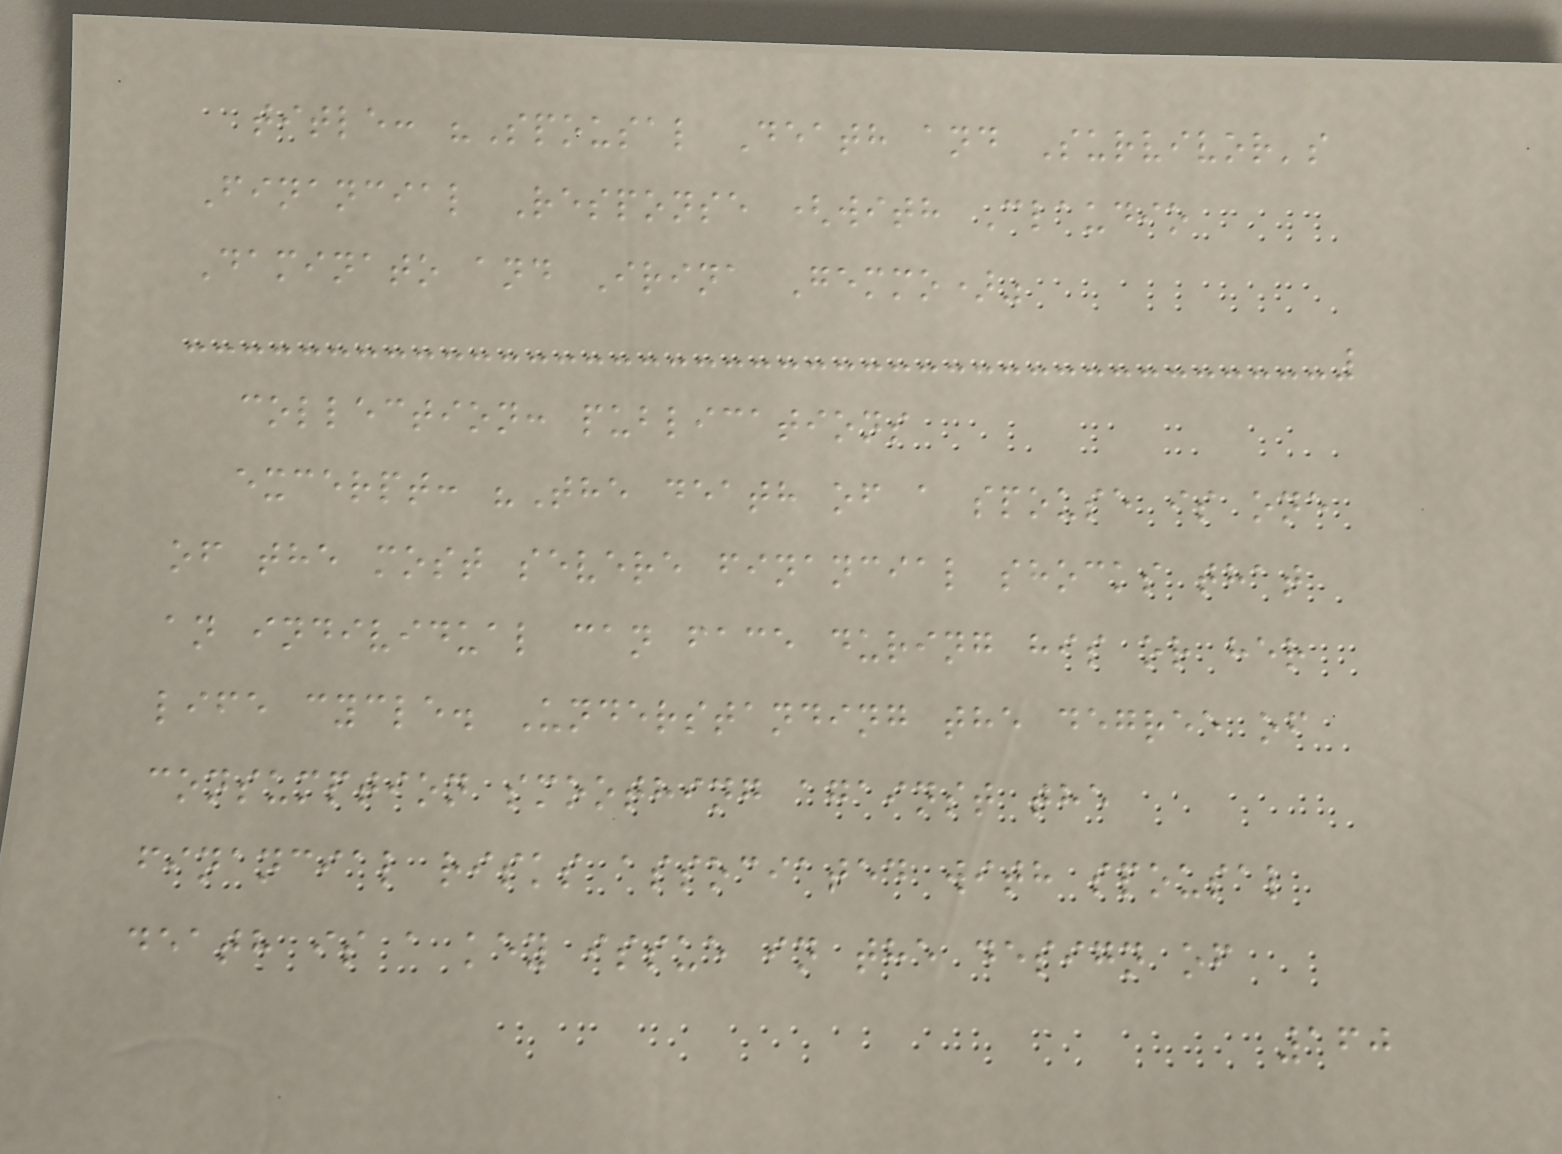title: "Spousal Death and Survivor's
Financial Response (with Claudio
Daminato and Irina Gemmo)"
collection: publications
excerpt: "The death of a spouse is one
of the most severe financial shocks that
an individual can face during his or her
life cycle. Understanding the degree of
consumption smoothing against the
financial risks associated with spousal
death is a key issue in the design of
160
